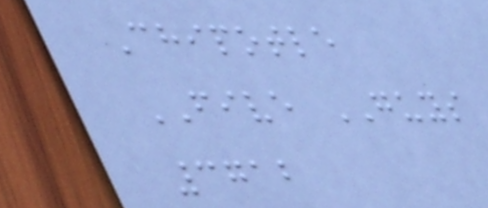Chipotle
FIVE GUYS
3712
